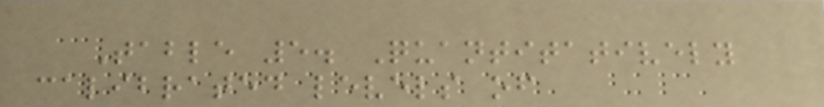Table 5. Quantitatively
calibrated levels of
